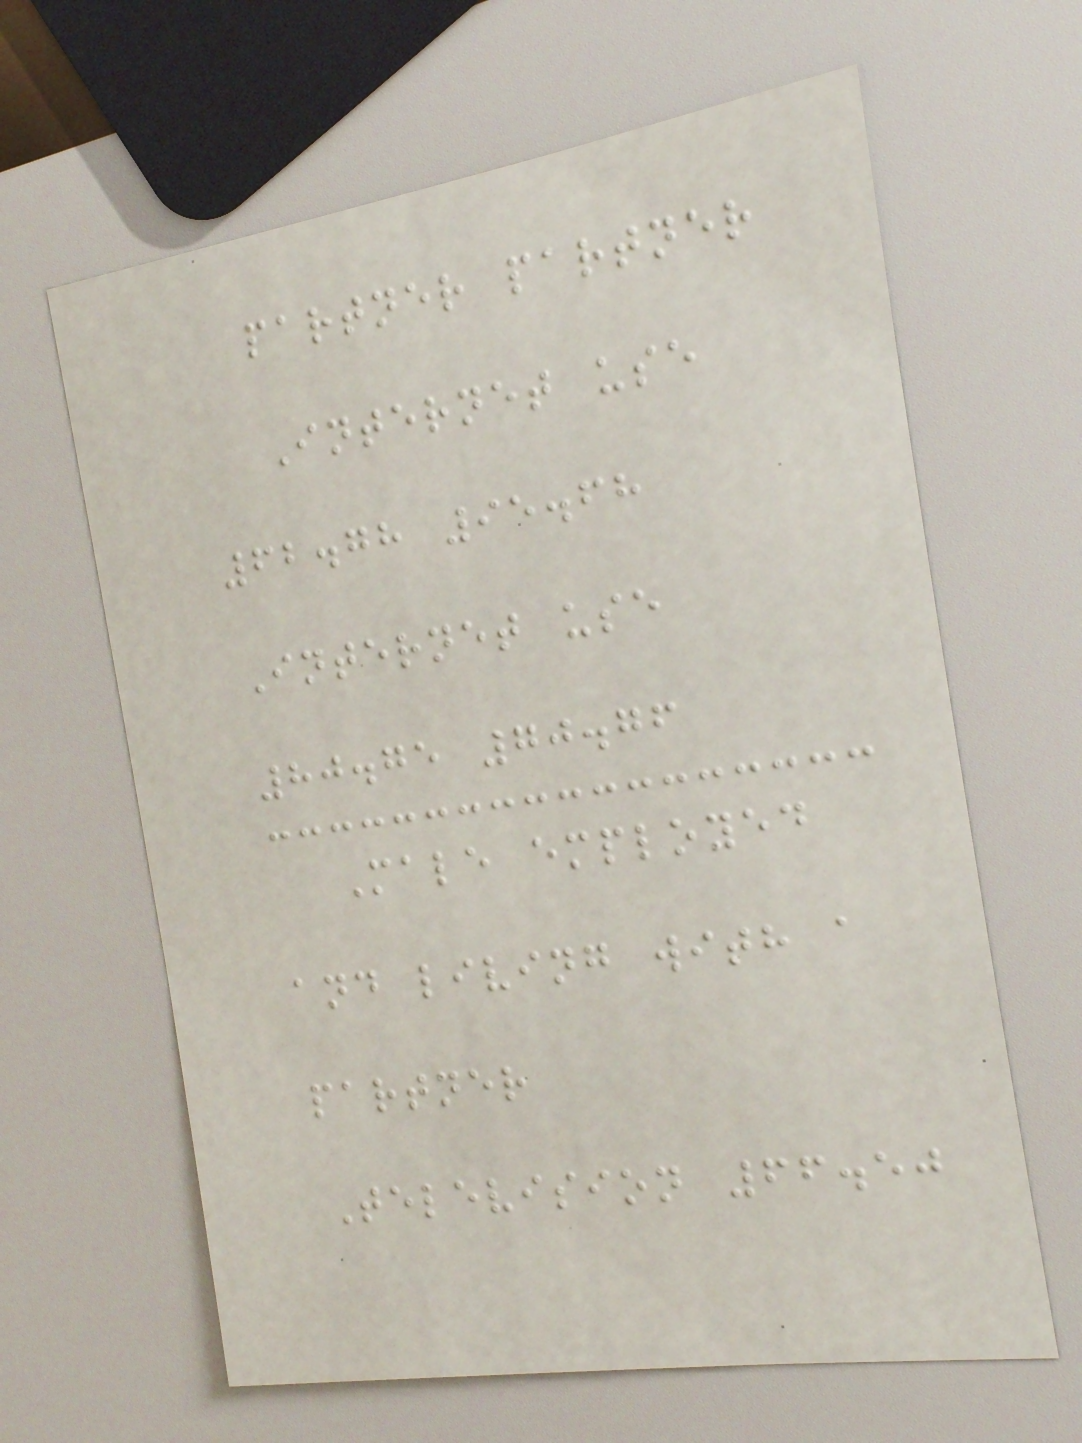partner partner
Internet use
62.78 95.68
Internet use
80.75 70.76
Male employed
and living with a
partner
Television 66.50
